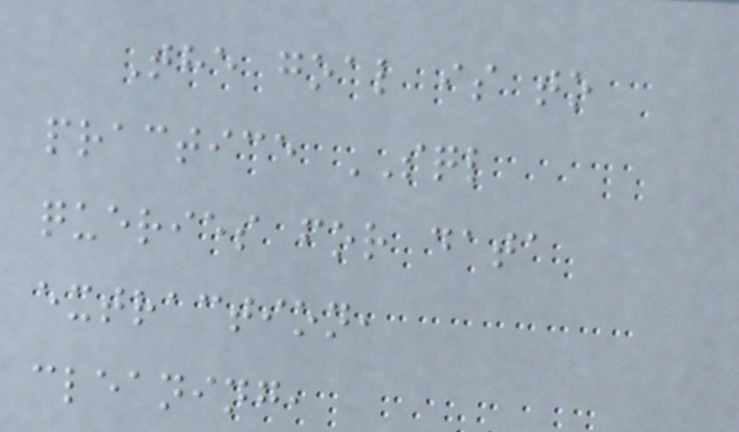The goal is to
practice SQL
queries for data
extraction,
cleaning,
